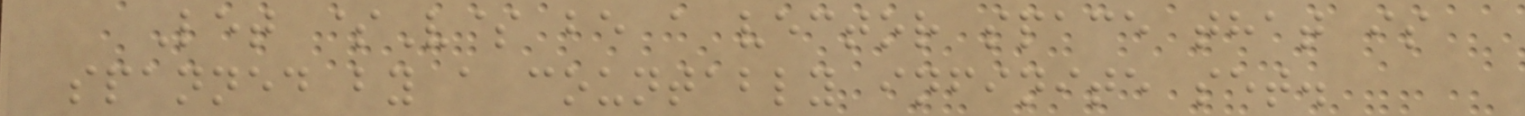Let $V$ be a vector space that is
spanned by a countably infinite set.
